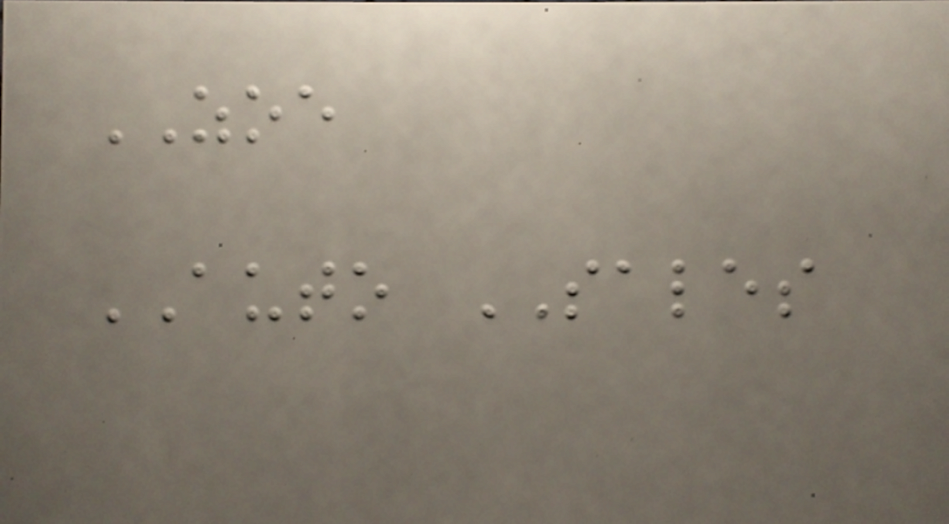ZOE
AUTO SALES
